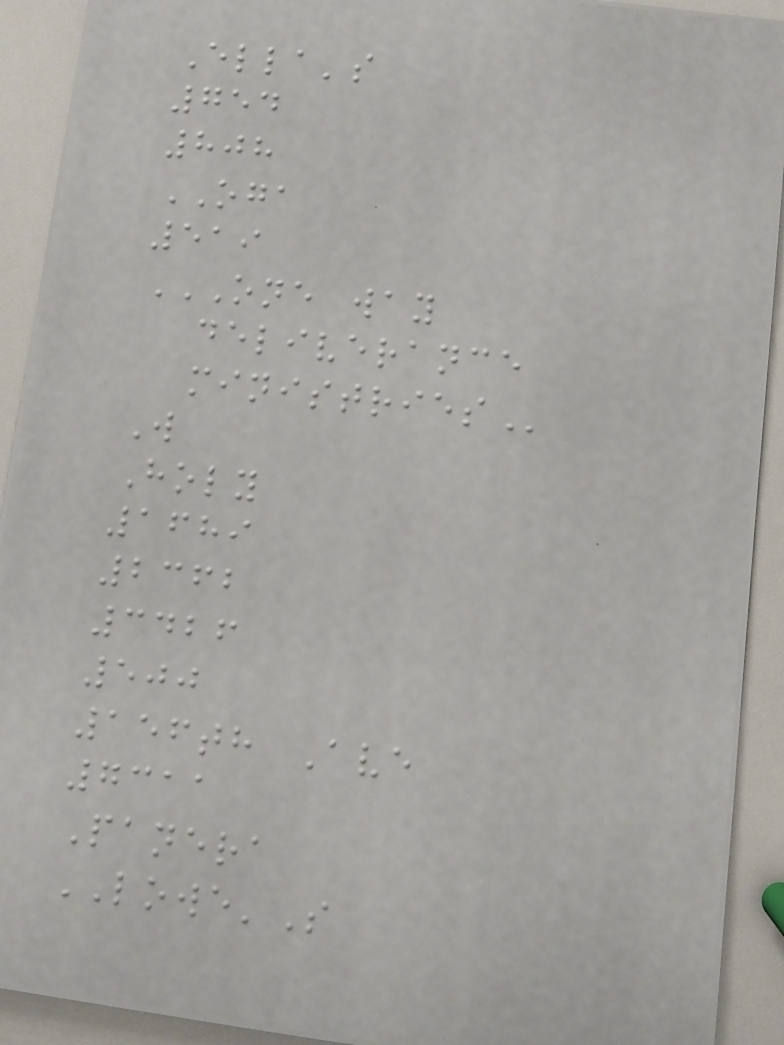Ella's
754
808
OGA
519
ONE WAY
DELIVERANCE
MINISTRIES
W
Holy
1689
2362
3426
500
156th Ave
7311
Panera
LOWE'S
